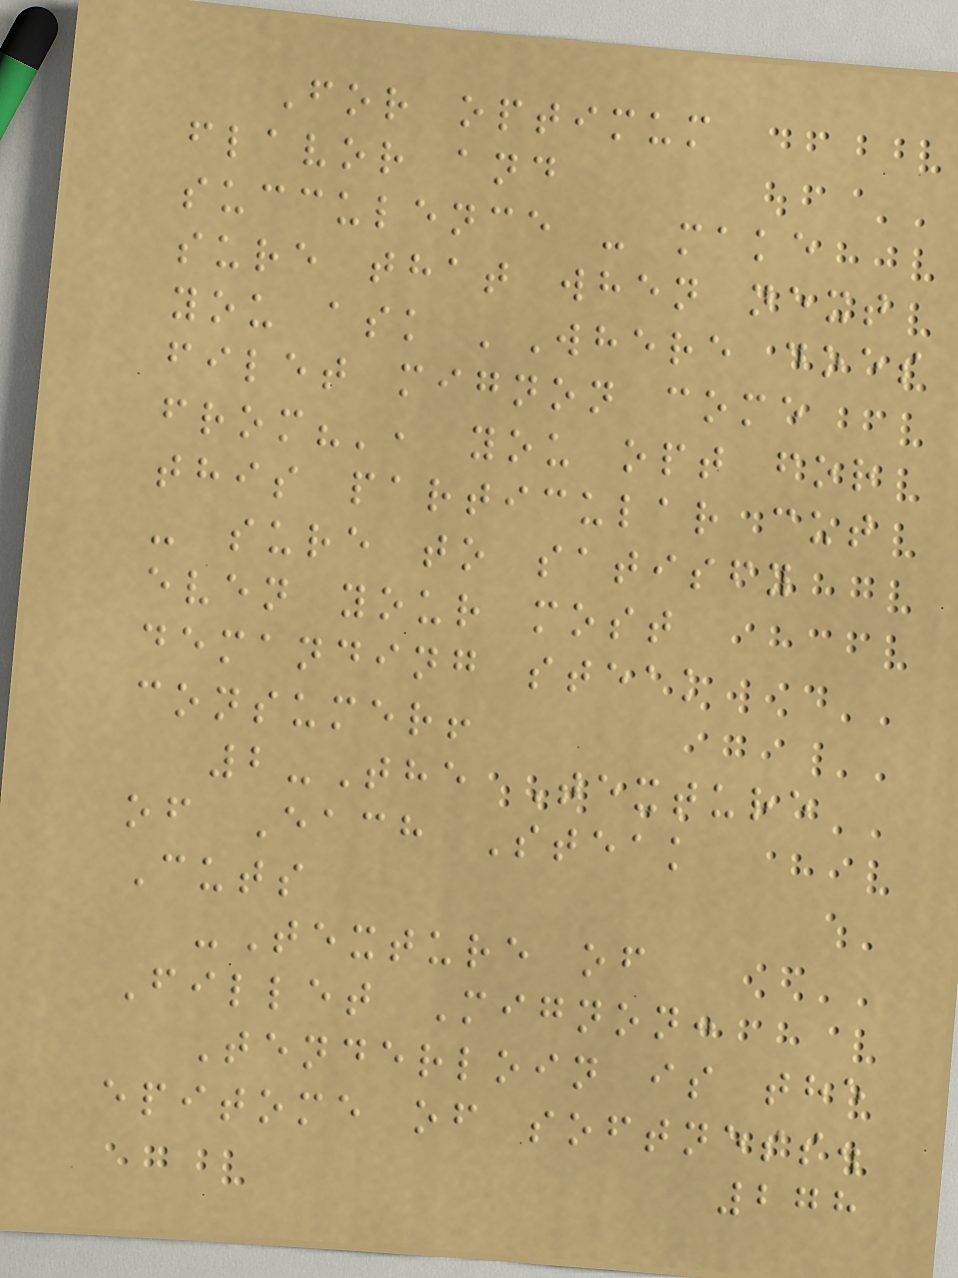For optimum
flavor and
succulence - make
sure that when next
you ask 'Where does
filet mignon come
from?', you opt for
this particular cut
- sure to satisfy
even your most
demanding steak
consumer!
2-The Texture
of Each Steak
Cuts
-Texture of
Fillet Mignon:
Tenderloin is the
epitome of softness.
278
